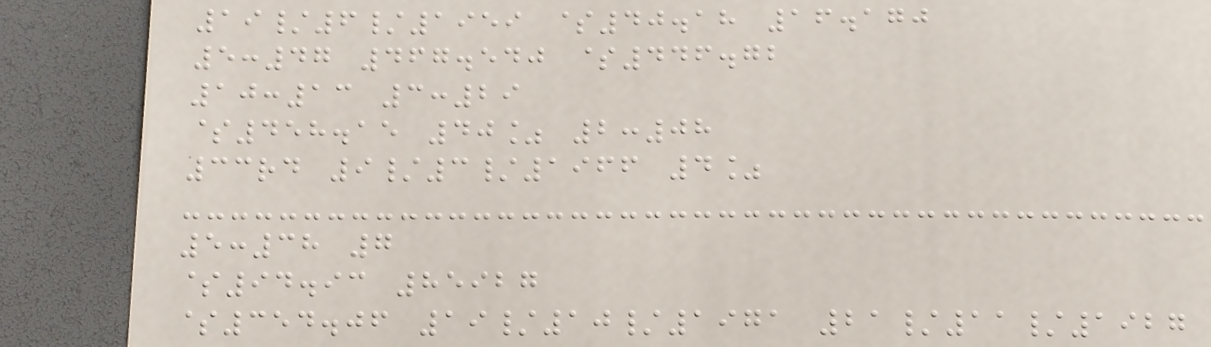19/6/1959 $40.18 16.170
5:47 467.540 $446.72
10:13 3:29
$458.15 40% 2:08
33rd 9/3/1966 4%
5:38 7
$94.93 85927
$354.06 19/10/1971 21/11/1927
